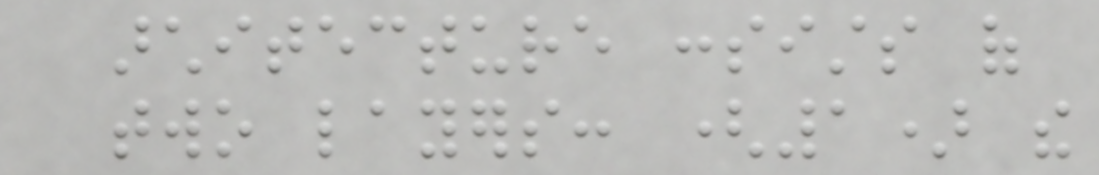architecture consists of
two layers: (1) the
